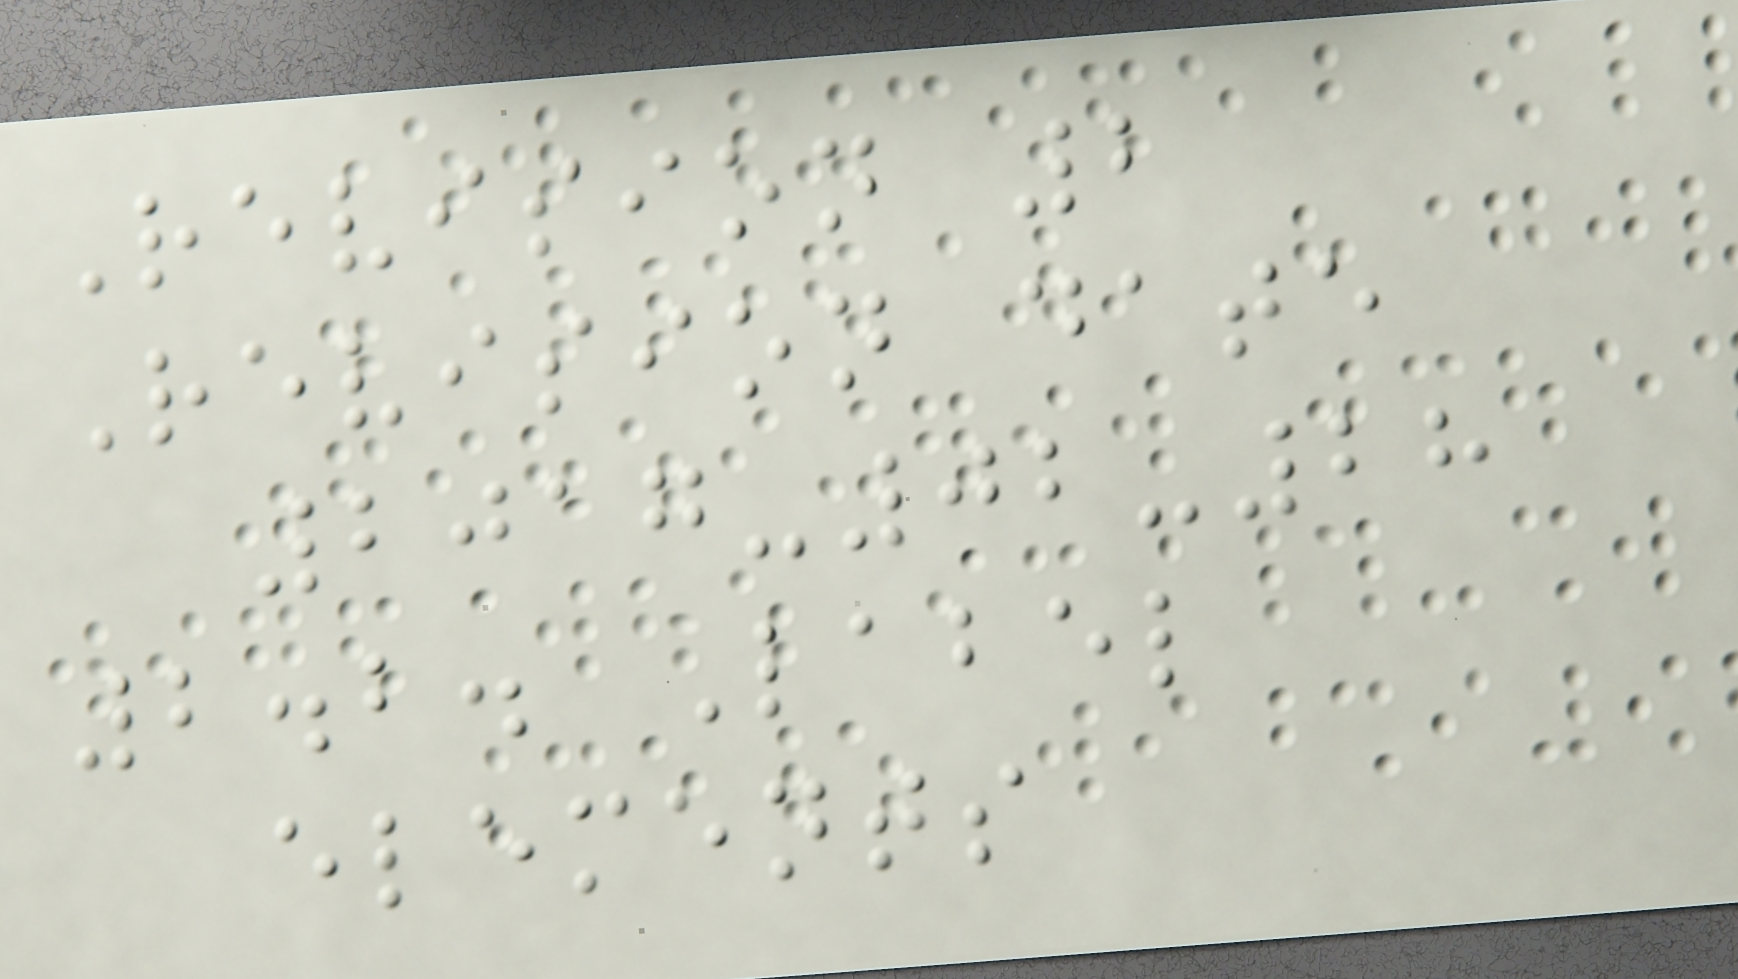Revision 2
Revision date
2017-02-28
2.2. Label
elements
